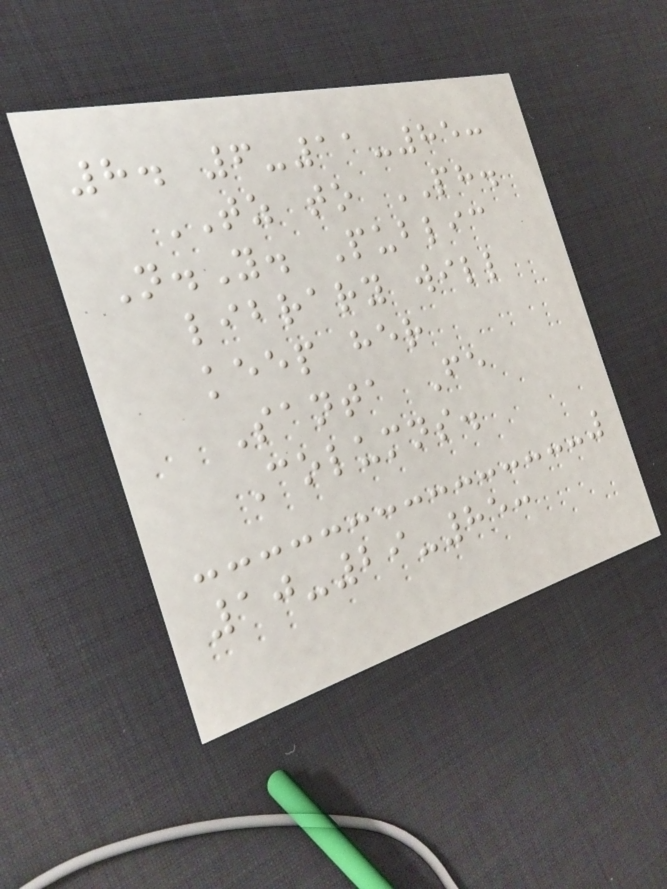8. 6-11-85:
TZ to PH.
N.Y. Public
library will
keep her
Santa Fe
Columns.
10-29-85:
